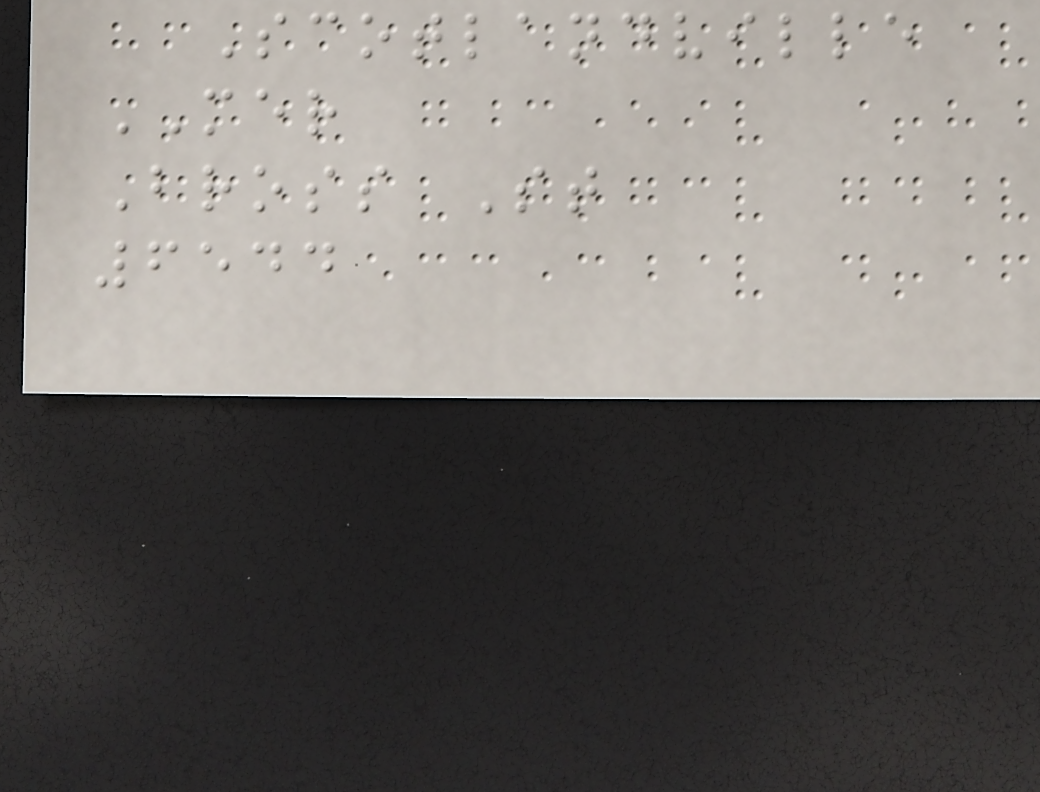Scotlandville
MER
Bross St
6544
